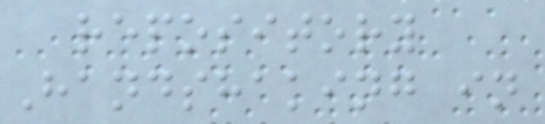repository
Handshaking in
